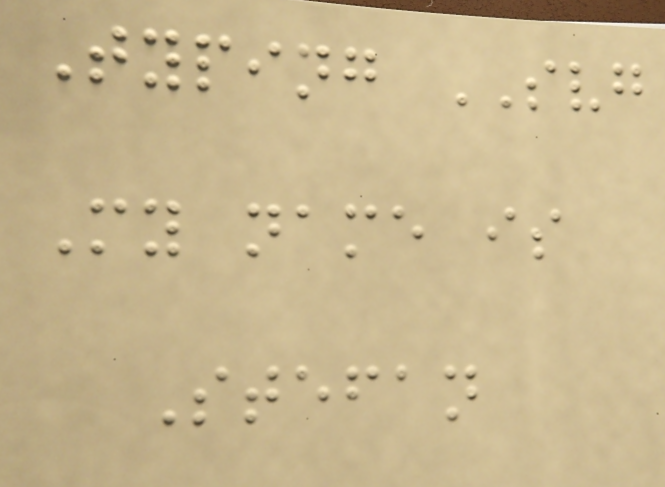Typing SVG
My name is
Stefan
